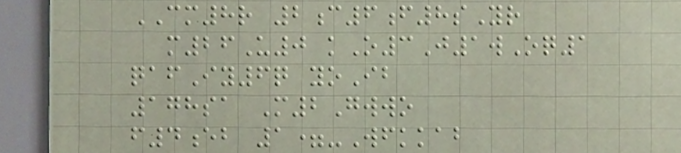CM8r 2c6f8sYr
m26U0 kO3J1wOq1
qafIy6q yoIb
178sa M2Gwwo
f4eb 1=-Wfkkab
